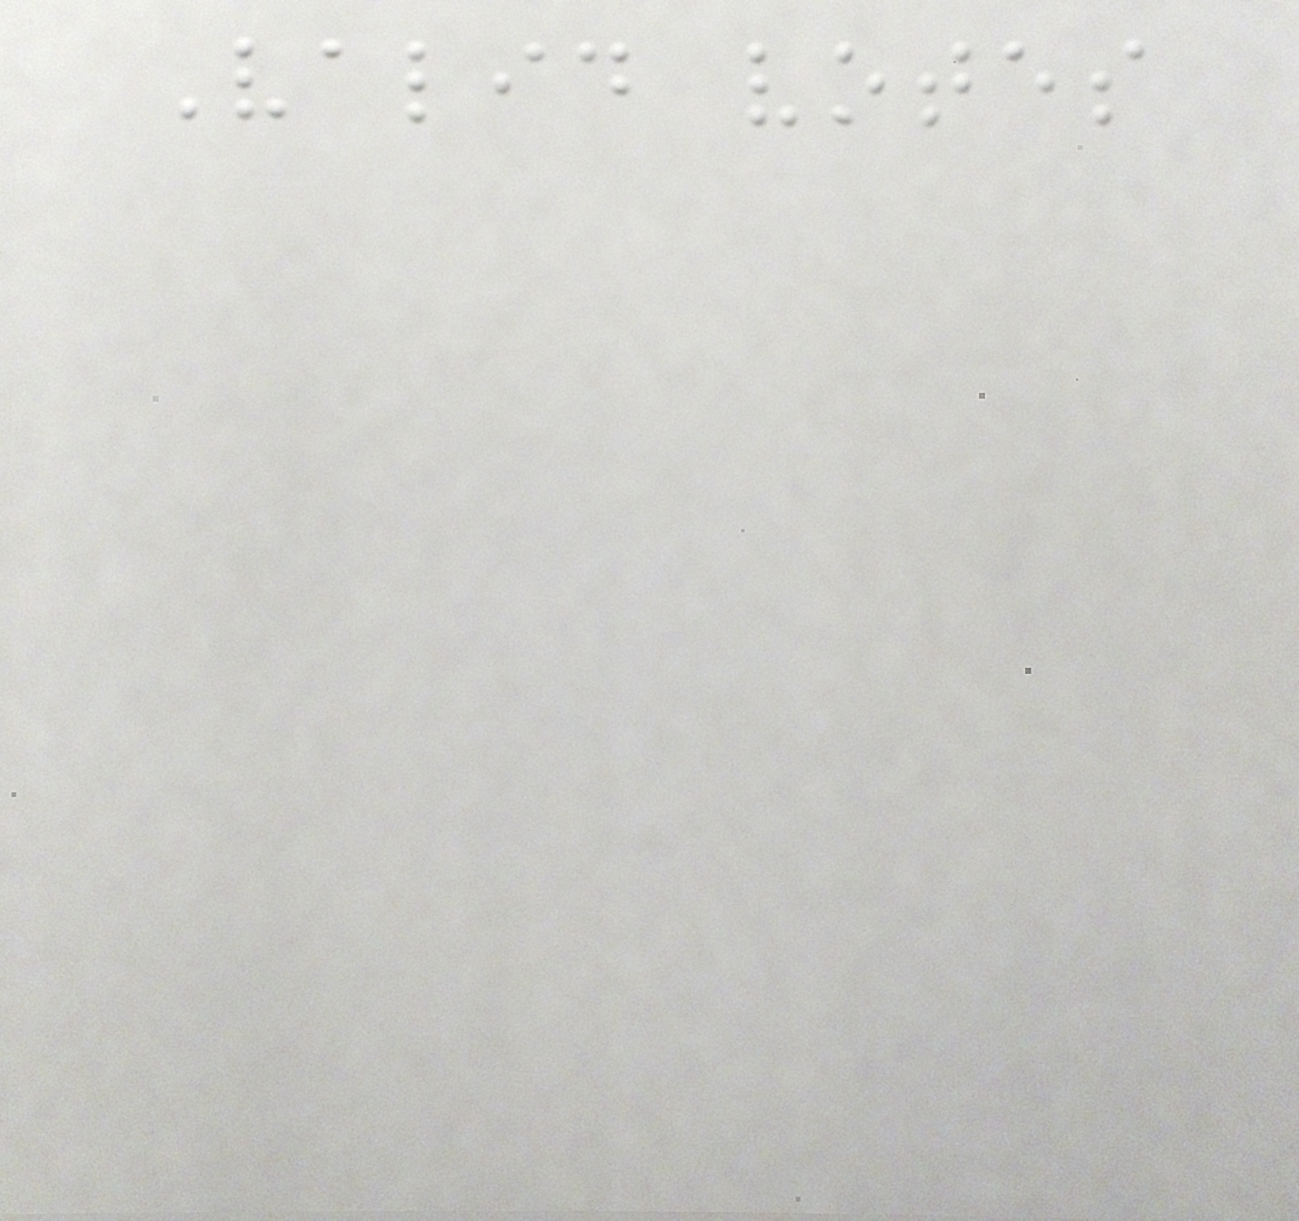Valid votes
